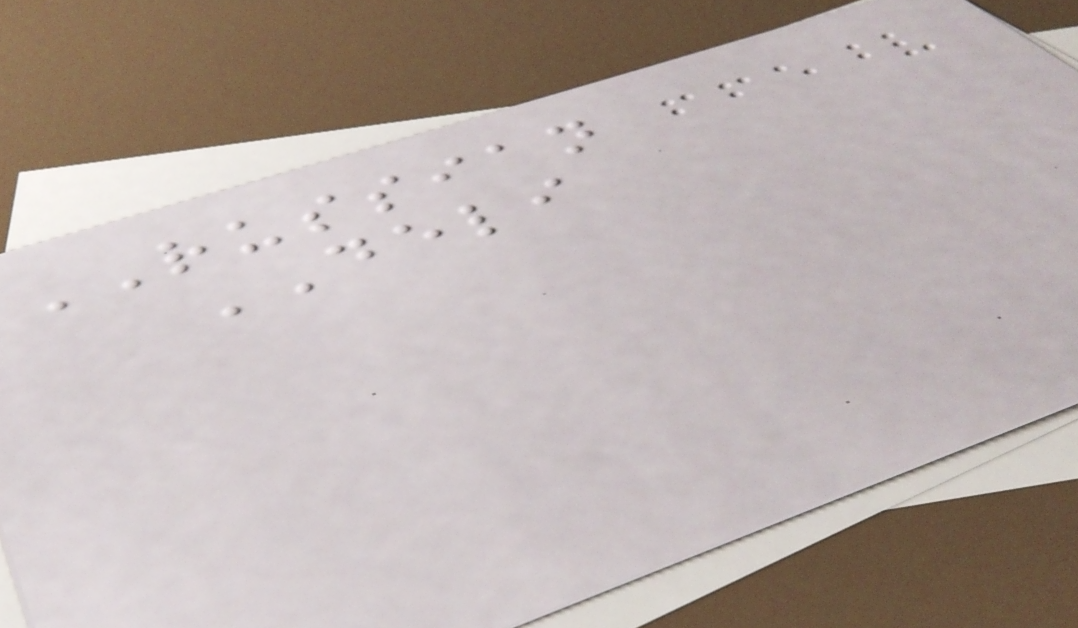RUSSIAN
DELI
